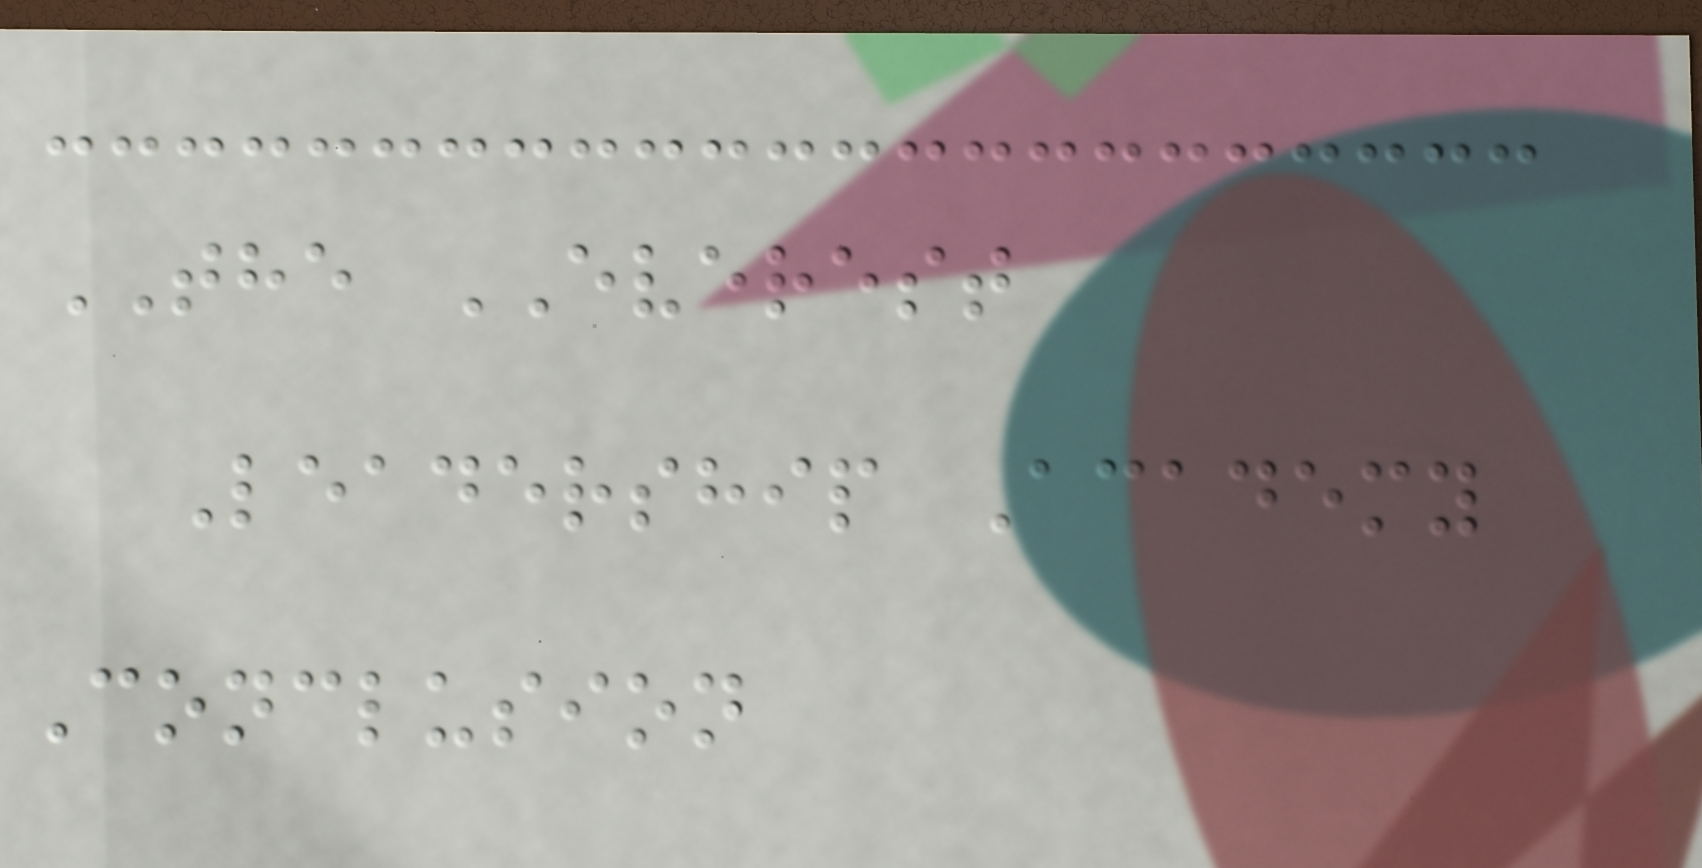THE EVEREST
Leadership Academy
Conclusion
